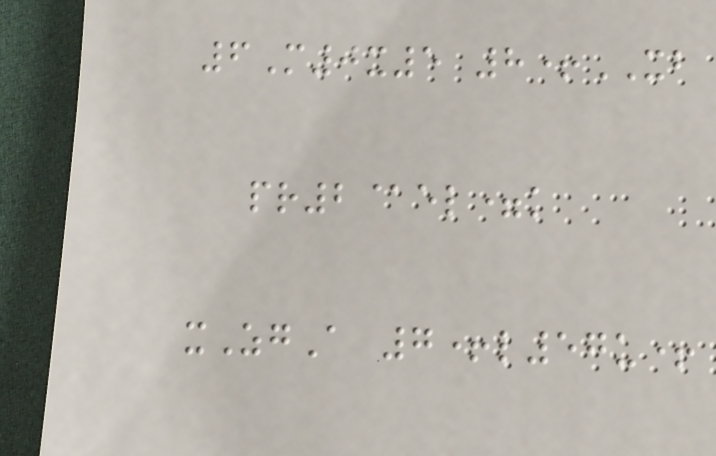6M0x5 8+XB
pr2@el=k
xZgA 7+l57u+
